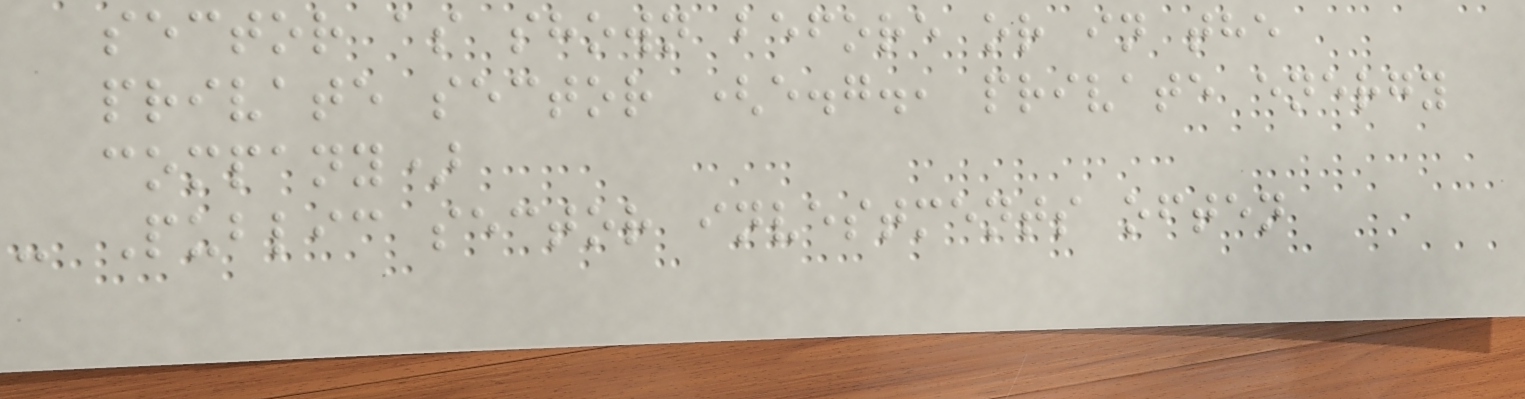sector as shown before or in the
private sector (e.g., private energy
company)
- Public sector investments often
